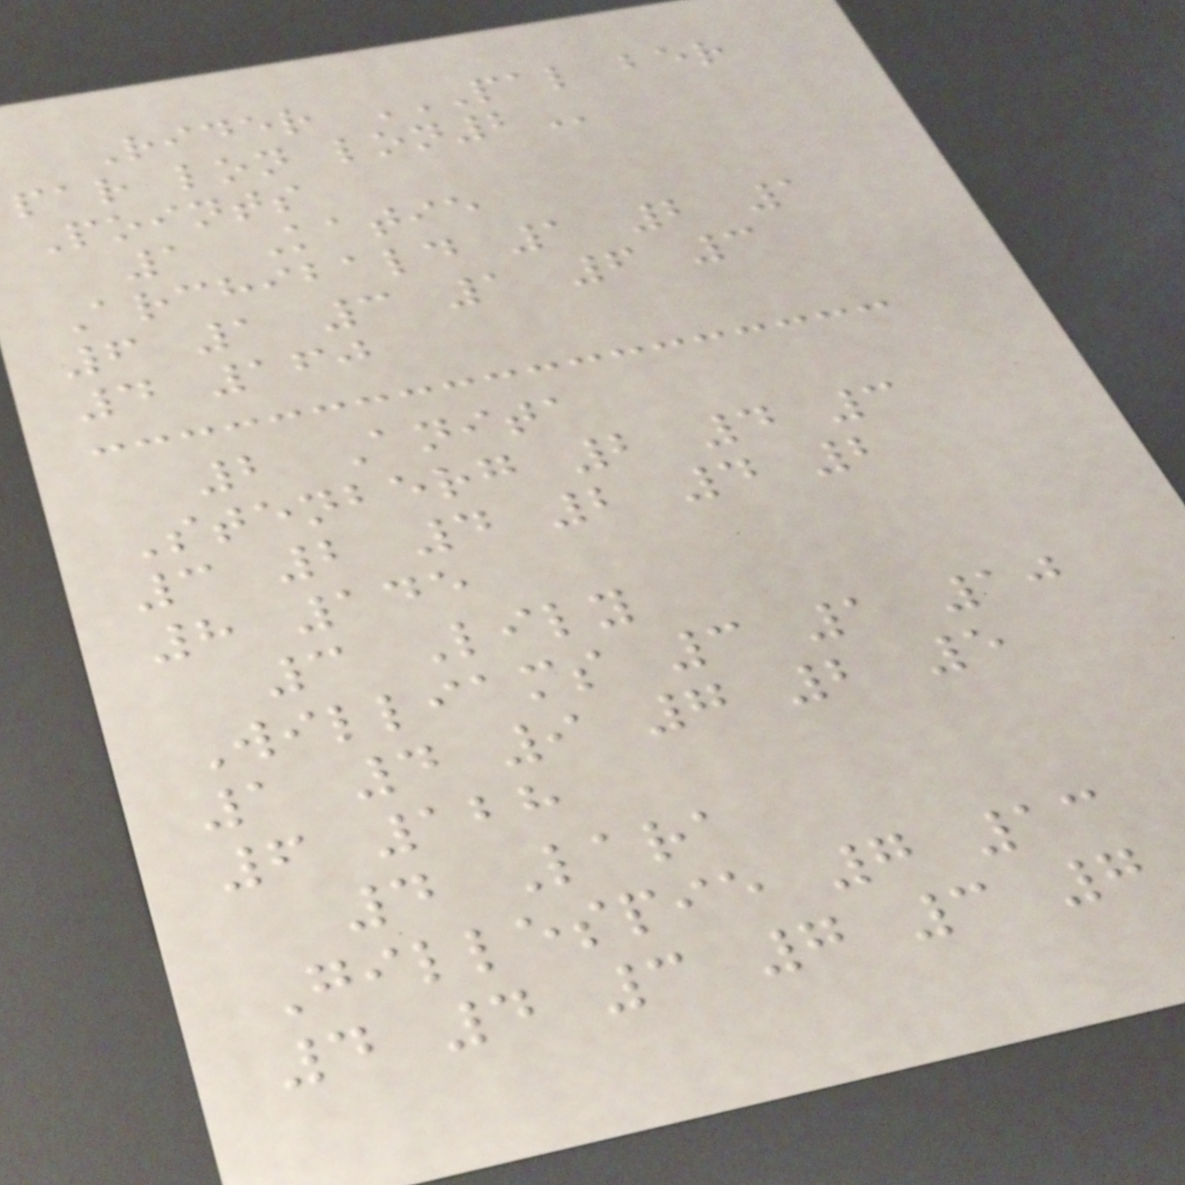Rider PAL BER
PAR LON LON2
Points
1 Katie
Archibald 1 2 1
6 1 3 1 6 3
4 160
2 Anita
Stenberg 2 4 3
3 2 4 2 4 2
8 145
3 Lily
Williams 3 1 10
1 4 9 7 2 5
6 128
4 Lara
Gillespie 7 13
4 4 3 7 3 7
